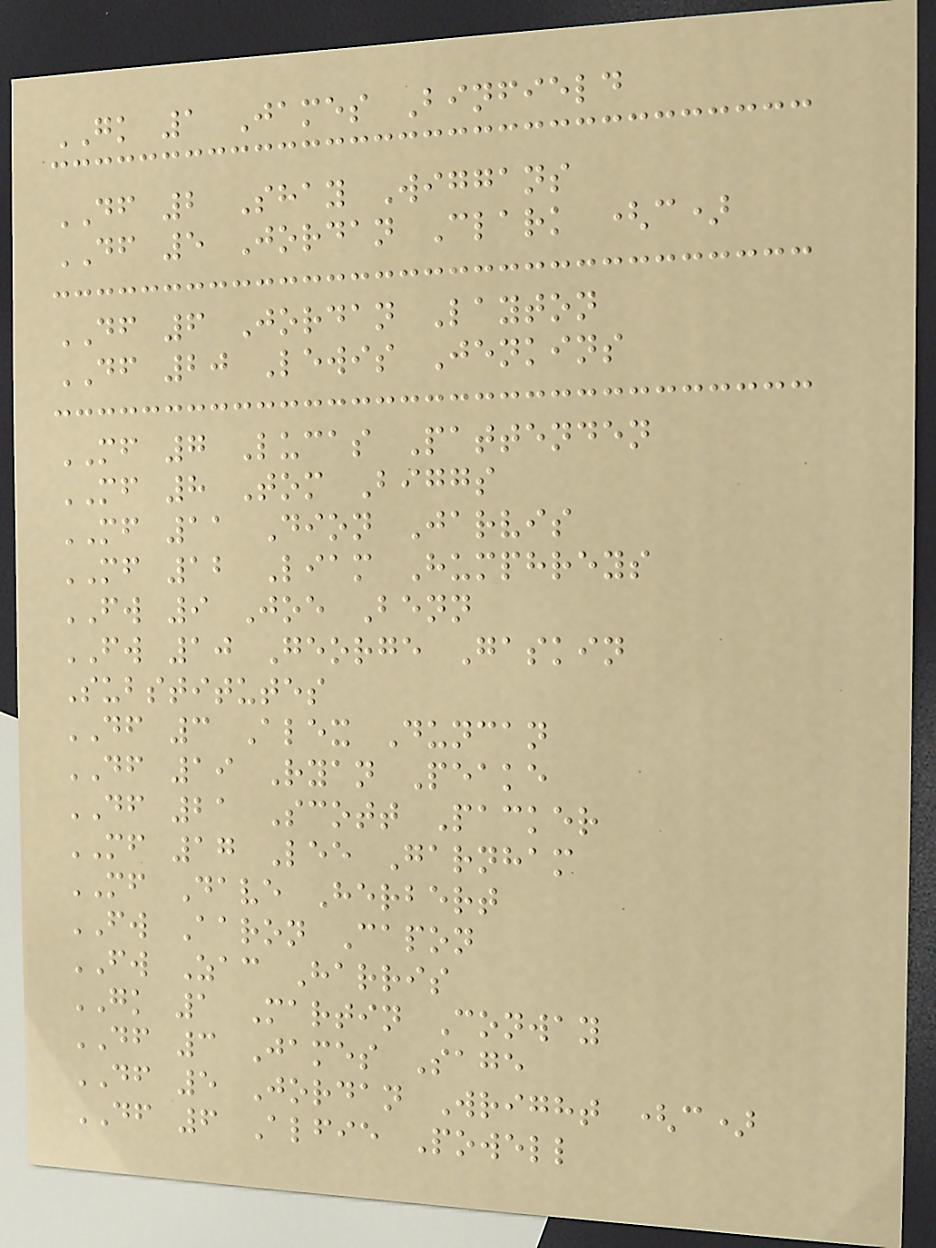GK 1 James Binfield
DF 2 Shay Wiggans
DF 5 Jordan Clark (c)
DF 6 Jordan Layton
DF 20 Lewis Jenkins
MF 7 Lucas Pattenden
MF 8 Tom Biggs
MF 11 Dion Jarvis
MF 12 Liam Humphreys
FW 9 Joe Benn
FW 10 George Gaskin
Substitutes
DF 3 Alex Duncan
DF 19 Ryan Peake
DF 21 Scott Packer
MF 17 Lee Garnham
MF Dave Herbert
FW Aaron Capon
FW Zac Harris
GK 1 Martin Conway
DF 3 James Sage
DF 5 Jordan Wright (c)
DF 6 Alfie Powell
